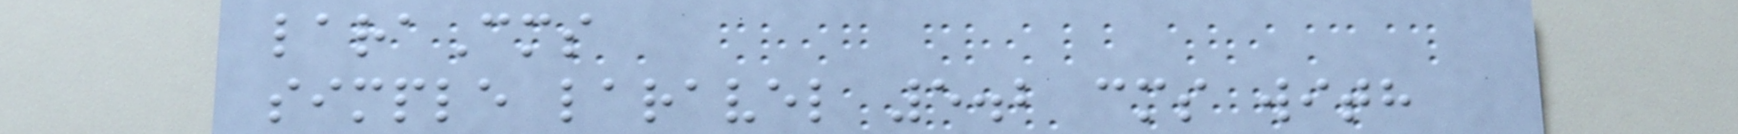laraCms
simple laravel 5.2 cms with
